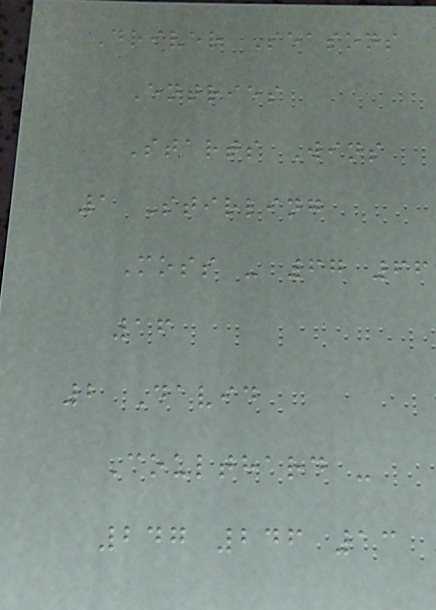Driver Seasons
Entries
Starts Wins
1 Stirling
Moss - 67 66
16
2 David
Coulthard -
247 246 13
